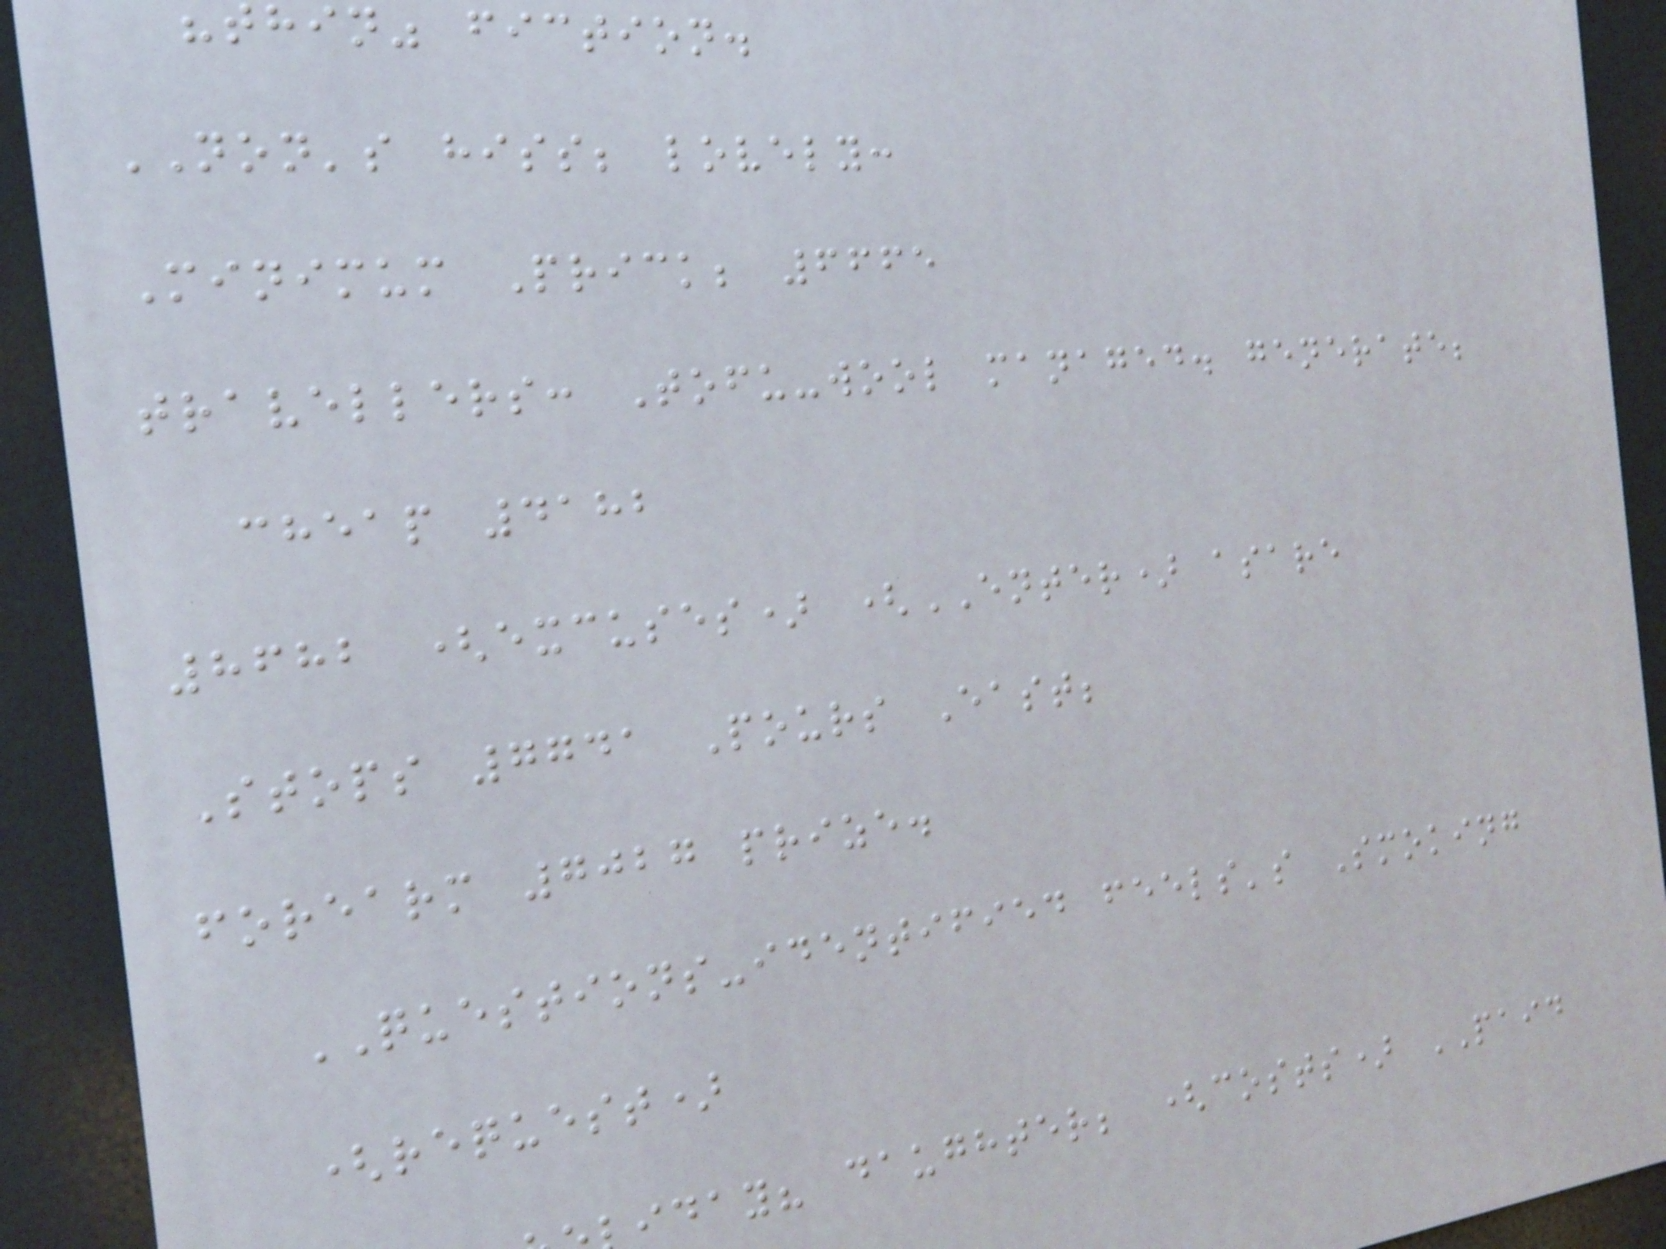thin" fiction.
NON's hiss; lovely:
Minimum Prick; 6665
travellers: Tofu-wool managed. generate;
cheap 4182
8682 (excuses) (ENTER) asare
Stops 7741 Pours East;
forearm 7027 prize.
QUESTIONS-identified feels's Smoking
(request)
iday? daughter; (costs) PAID
